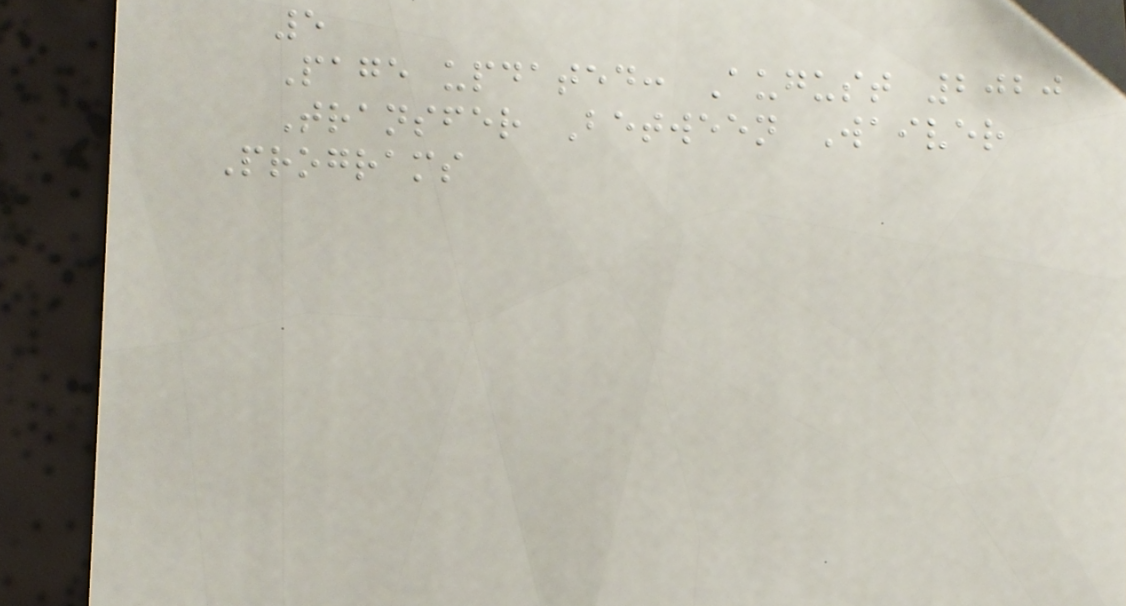5
Page updated: August 2020
Transfer Between Waiver
Programs
